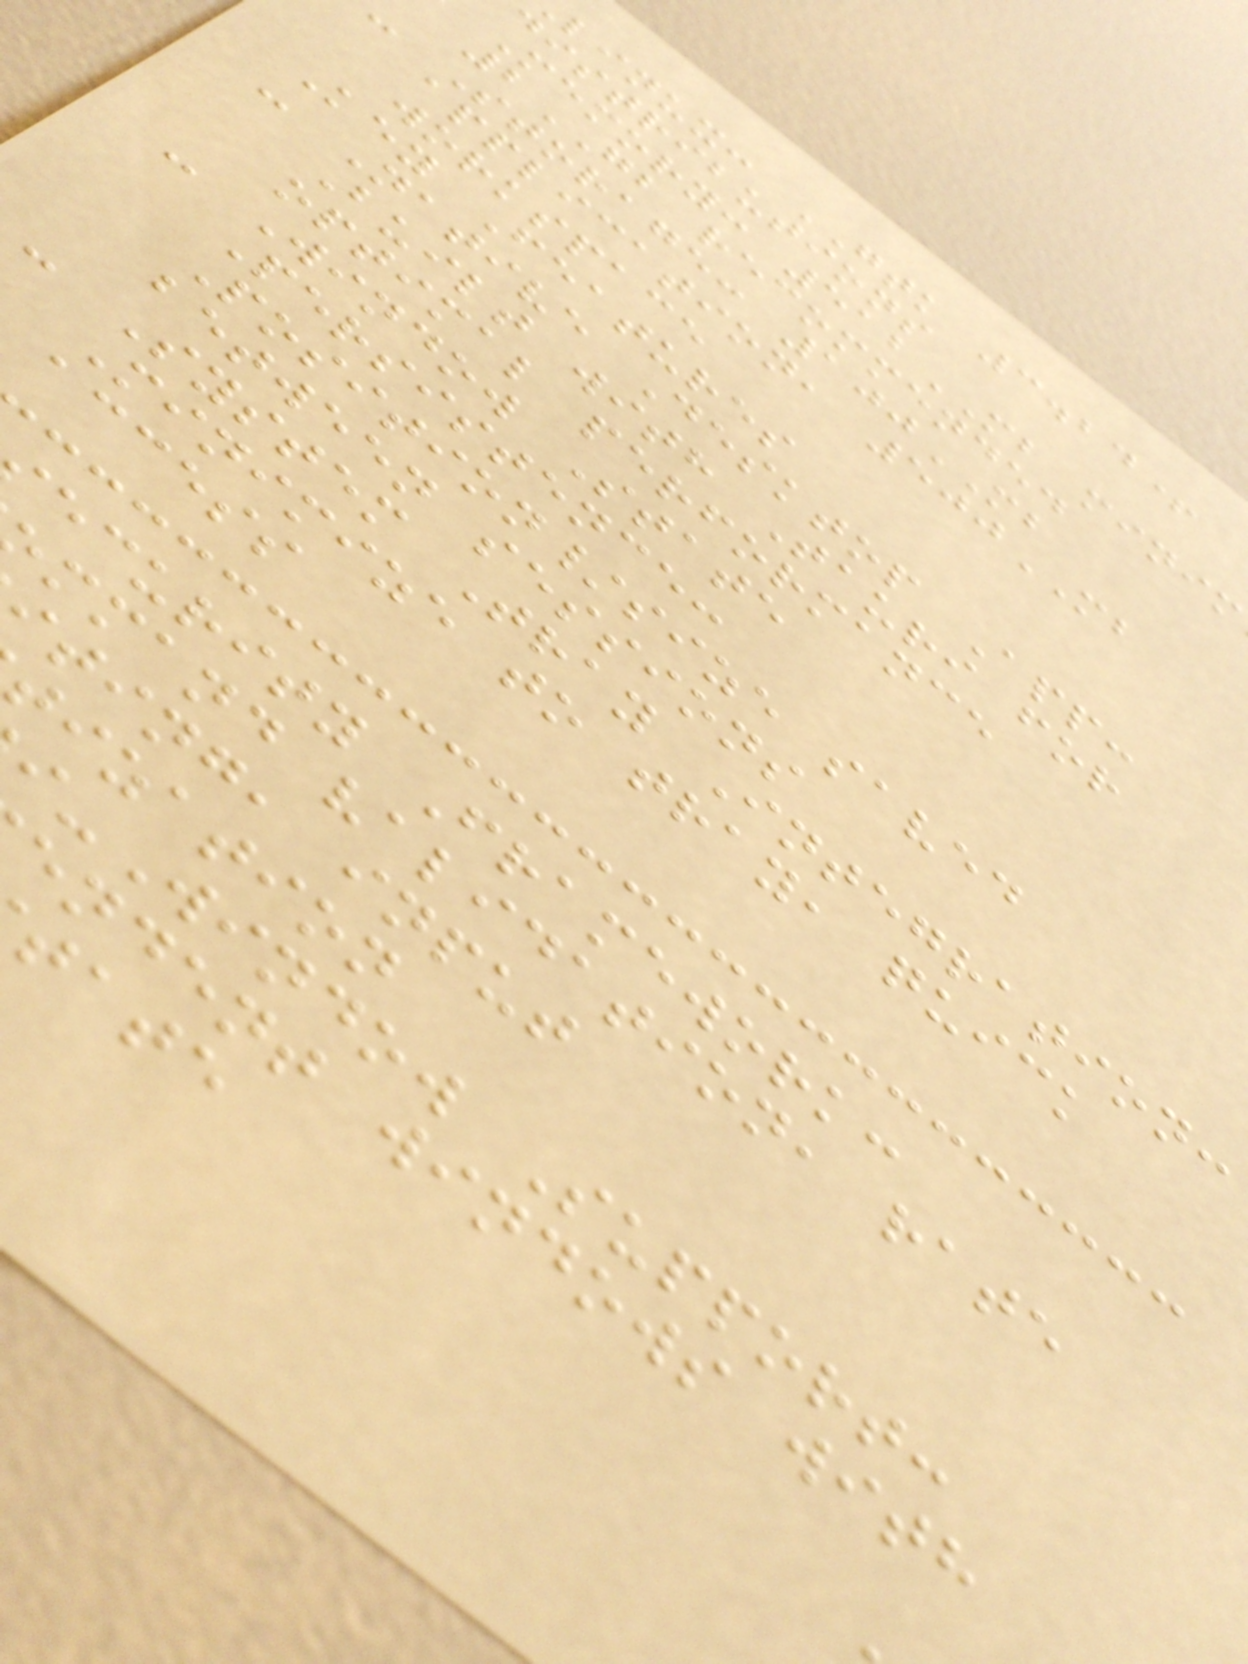linux: GTK 3.24+
distributions
Memory: 512MB minim
2GB recommended
- Storage: 100MB
application, 500MB
workspace
Key Features
- Native Desktop App:
Built with Tauri for
optimal performance
- Window State
Persistence:
Position/size saved
between sessions
- System Tray Integration:
Minimize to tray, quick
access
ecurity Framework:
mmand validation, rate
ting, input
tization
i-Window Support:
endent windows with
tate
